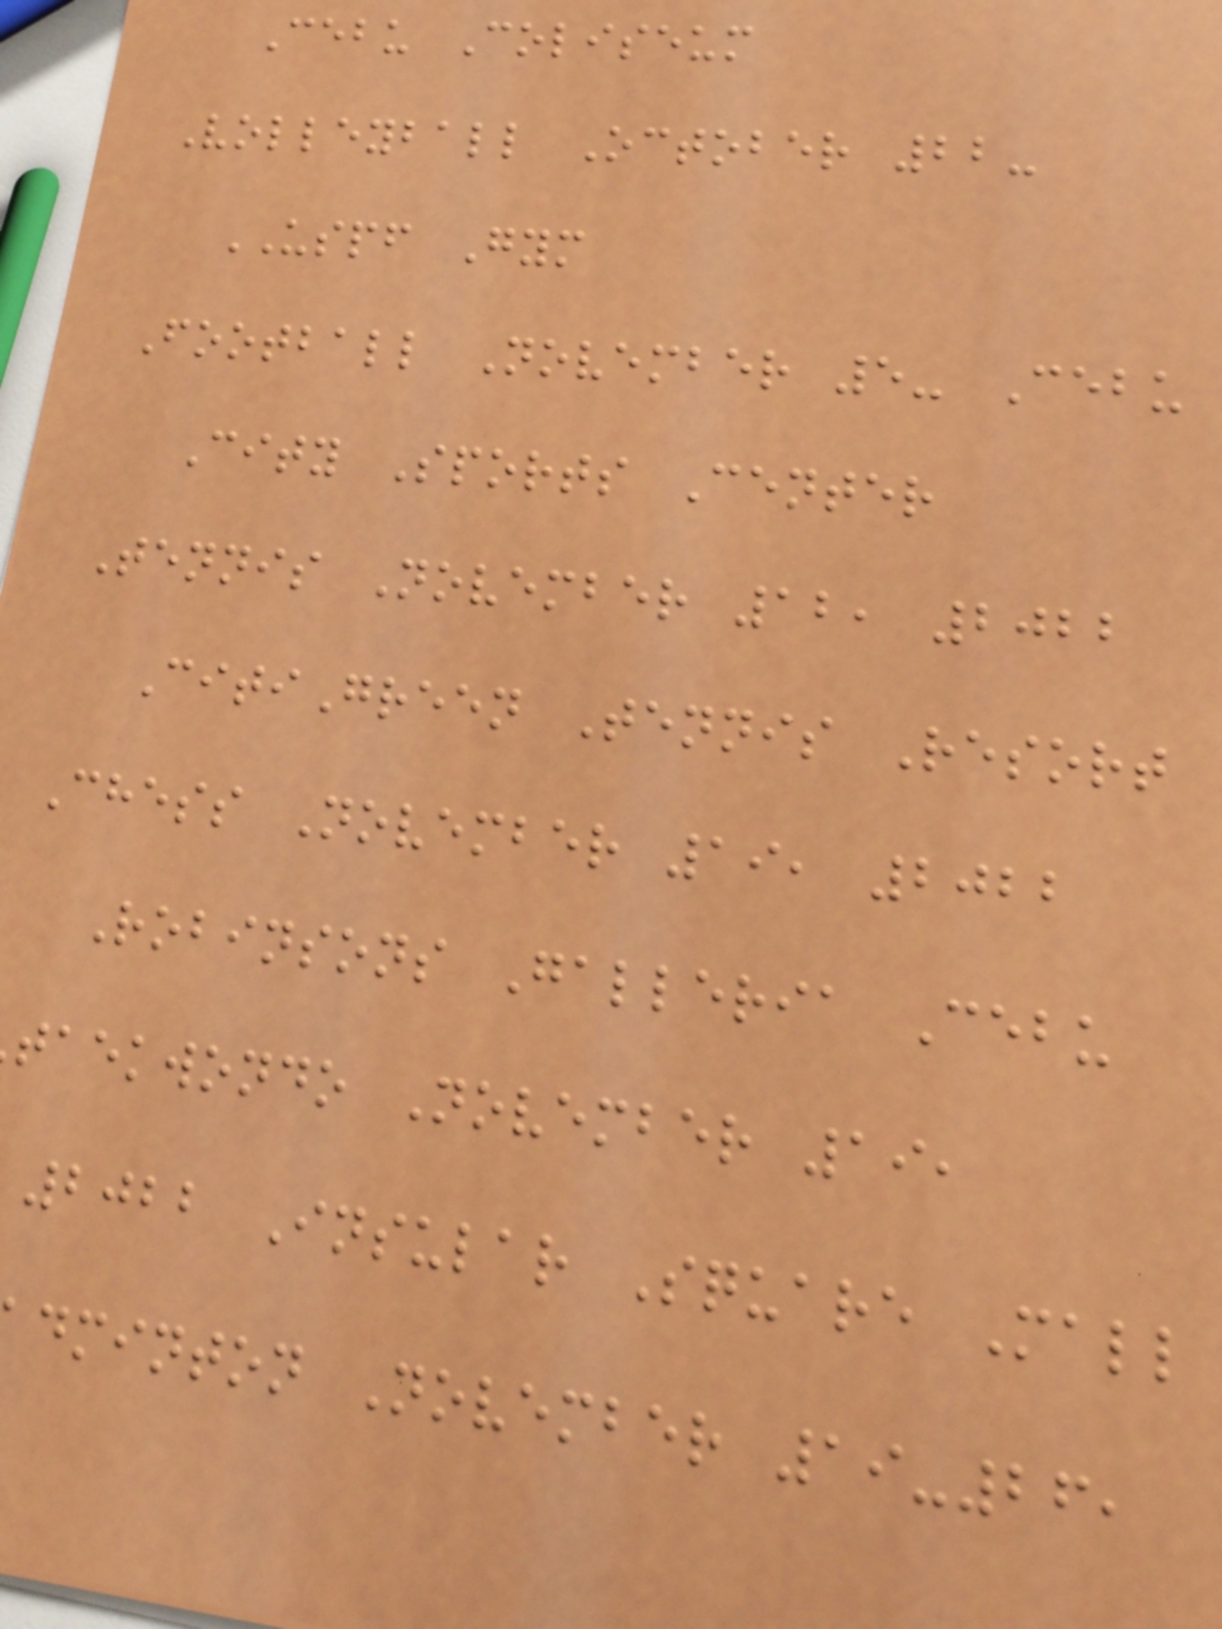Cebu Coliseum
Volleyball October 22-
USPF Gym
Football November 5- Cebu
City Sports Center
Tennis November 12, 2022
CitiGreen Tennis Resort
Chess November 19, 2022
Robinsons Galleria Cebu
taekwondo November 19,
2022 Insular Square Mall
dminton November 19-26,
